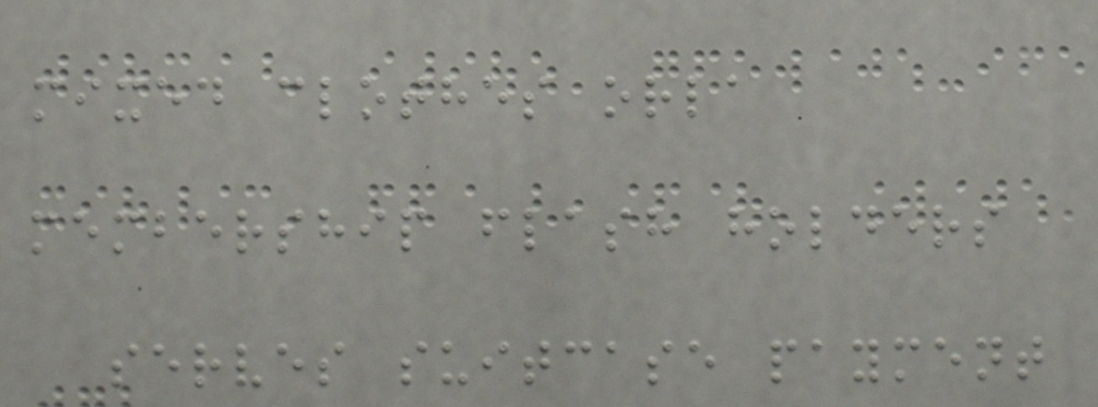mixed clothes orla
membership flash holders
serves suitcase payment
